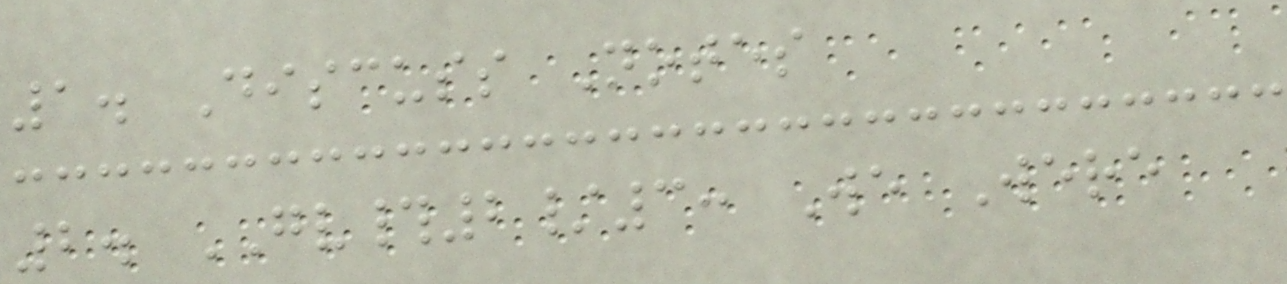1. Discuss Notes
2. GV#2/3: We Were
